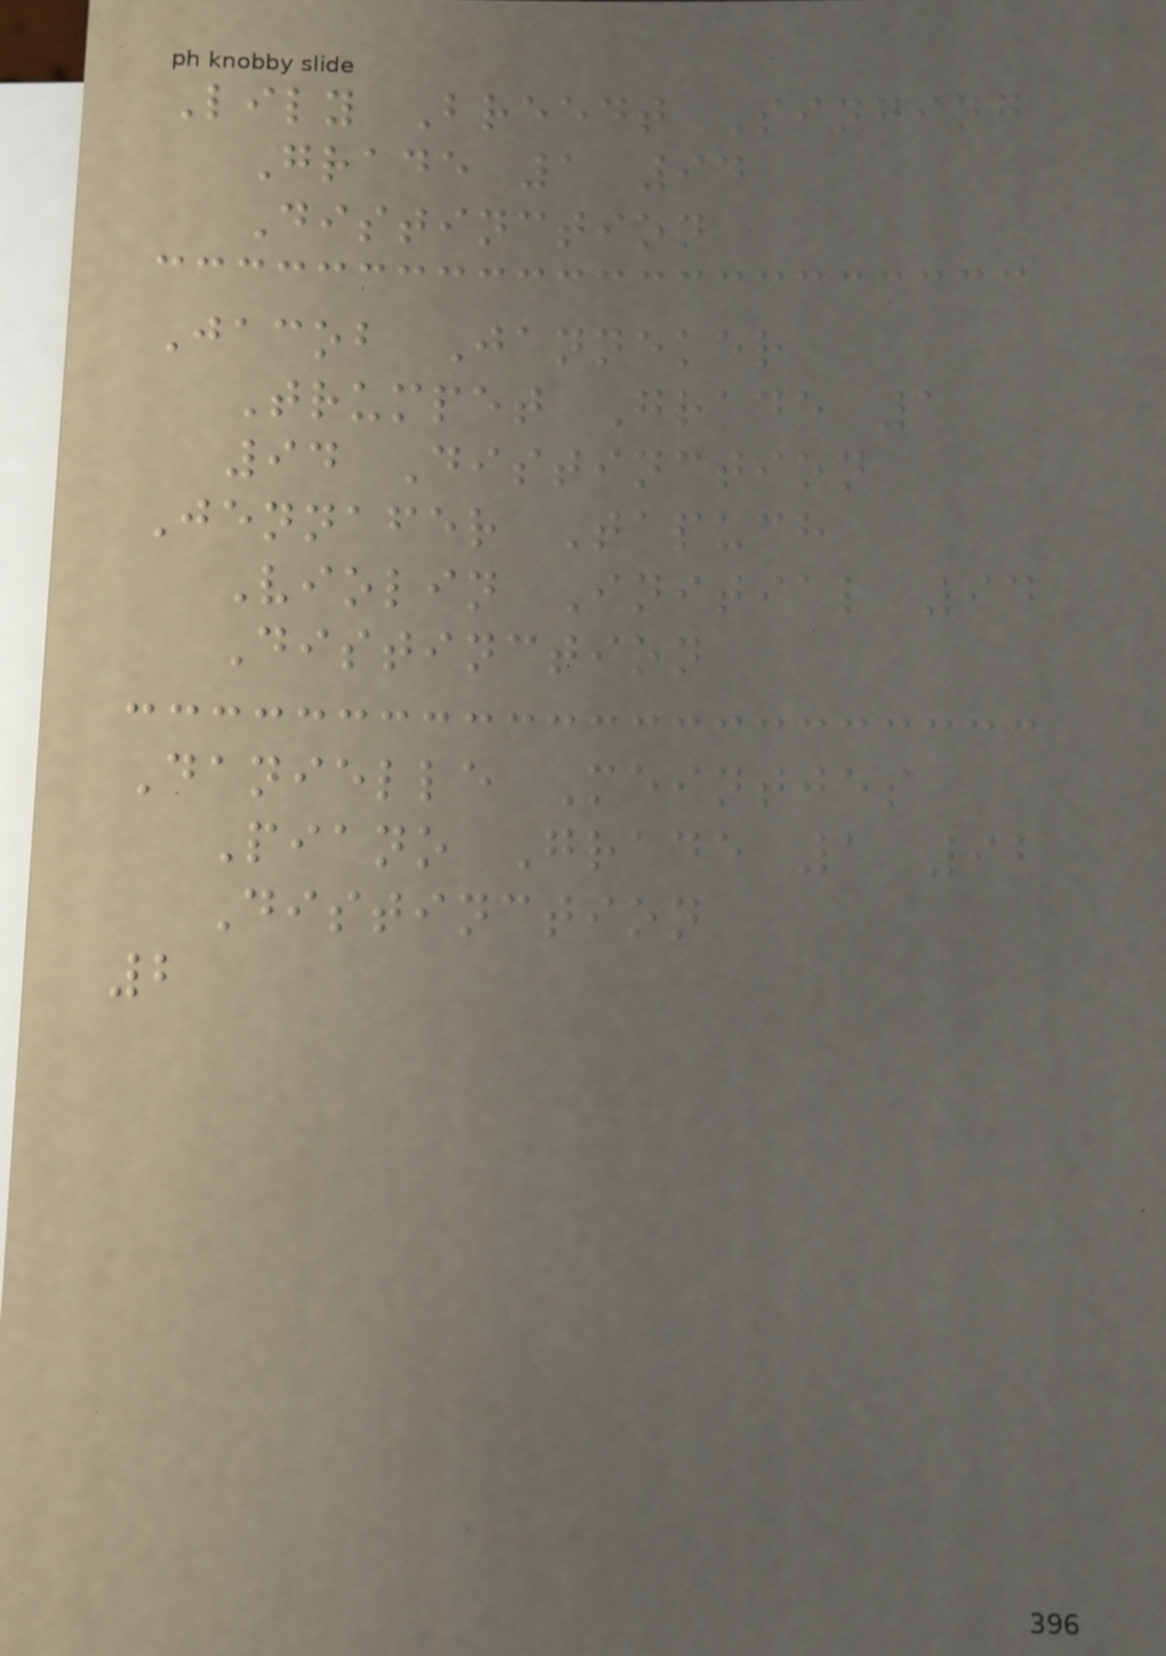Lily Breedt Singing
Grade 1 94
Distinction
Jacob Janneker
Trumpet Grade 1
94 Distinction
Jennafer Tapuch
Violin Initial 94
Distinction
Danielle Meintjes
Piano Grade 1 92
Distinction
2
